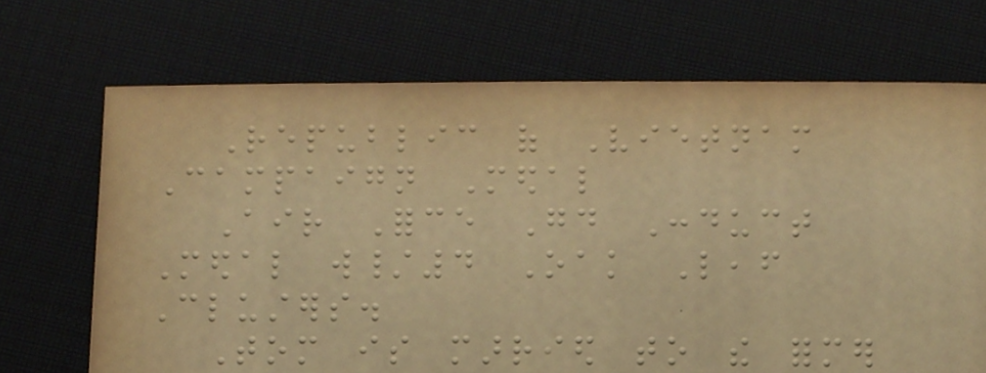Republic of Vietnam
Campaign Medal
Air Force Good Conduct
Medal w/4 Oak Leaf
Clusters.
Tom is married to the former
